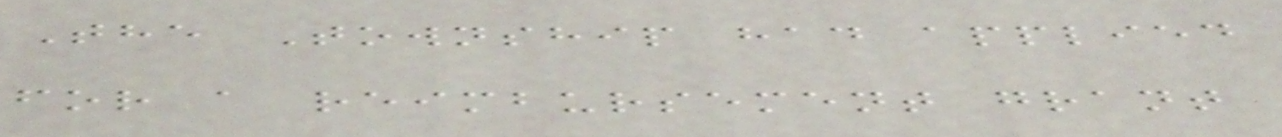The Township had applied
for a reimbursement grant
